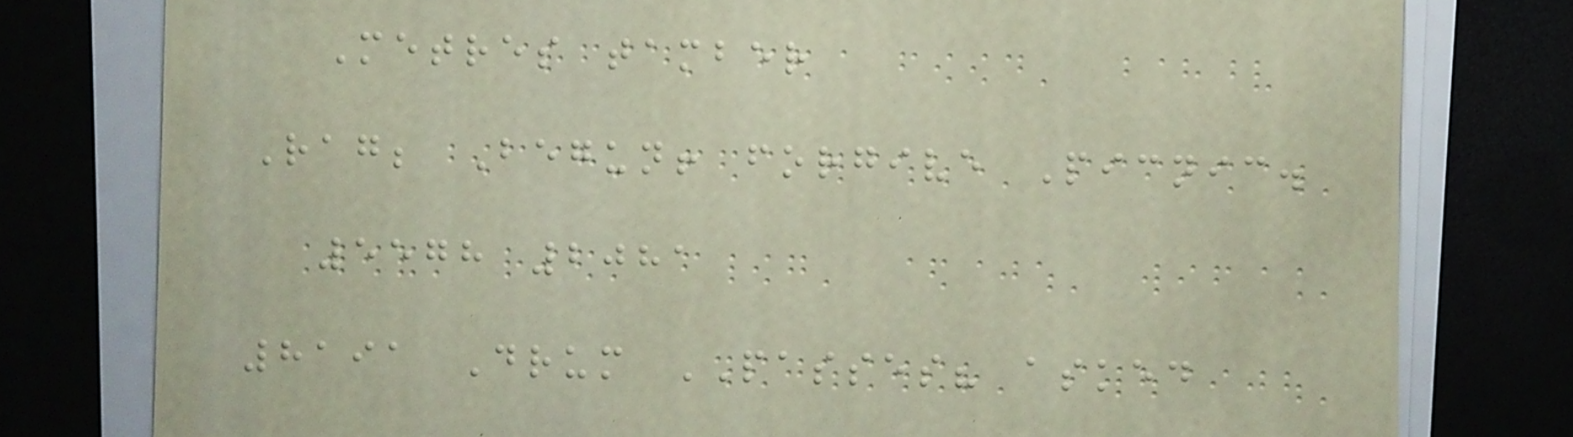Metres tamber
Rag; Begun! forgive Picnic.
5578 2081
8191 Drum PASSES? asked
